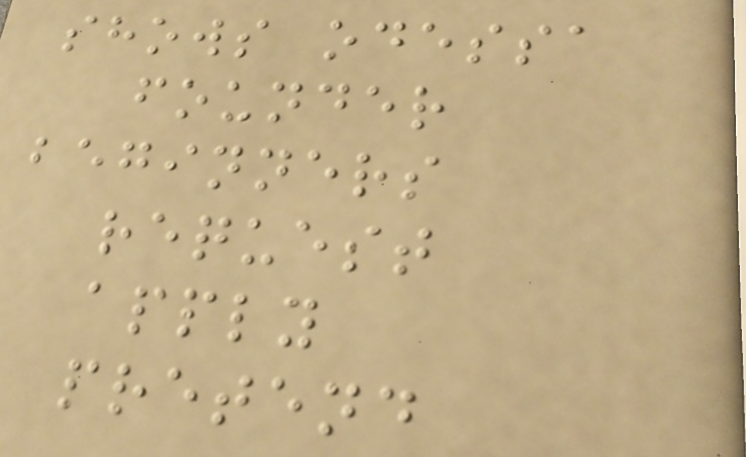shows odessa
founder
beginners
request
apply
pretend
